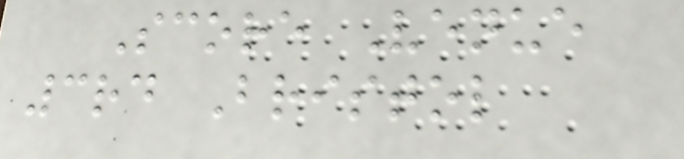Score Venue
3rd Bristol
